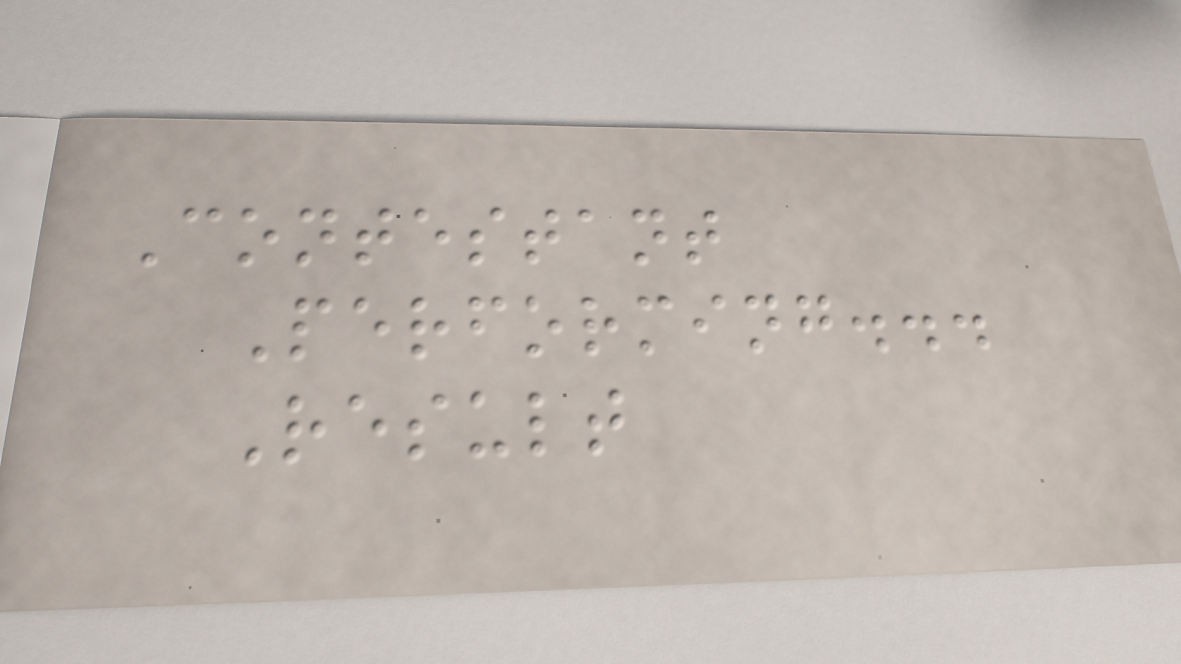Contestant
Performing...
Result
